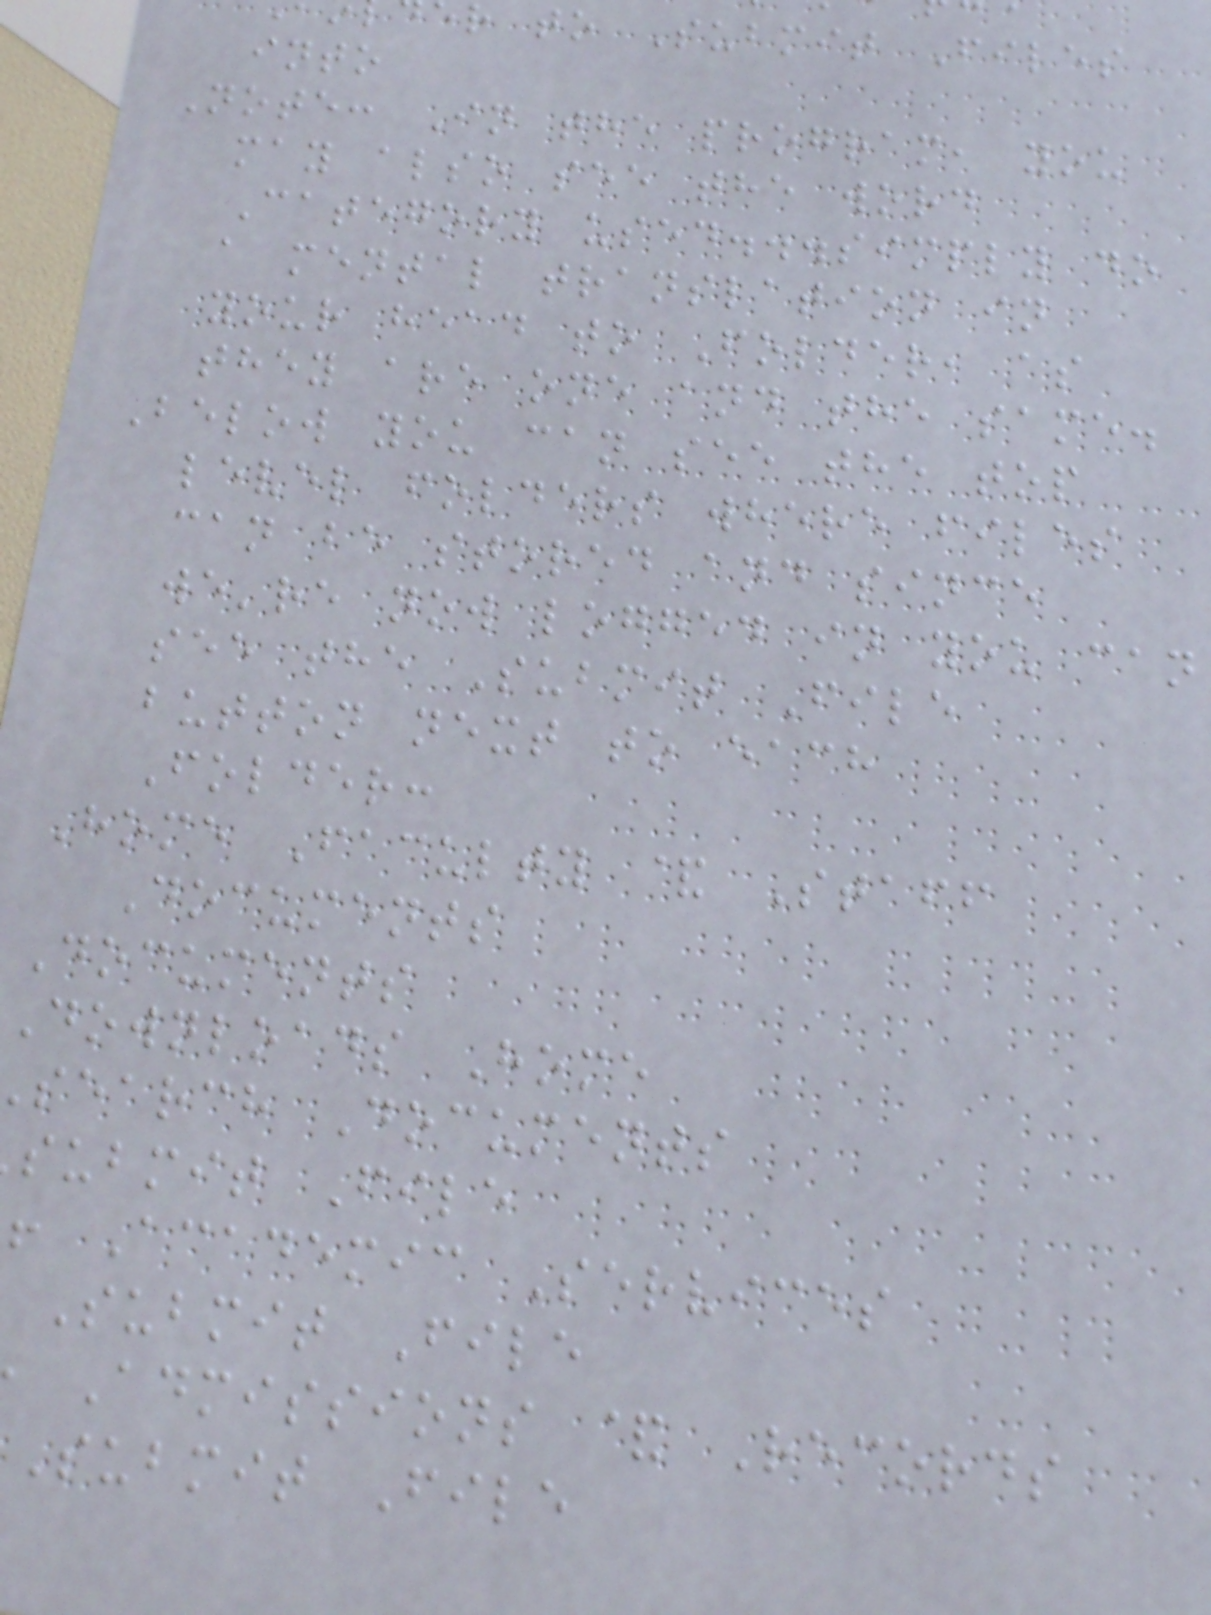r to Submit Files
into
Note: In the program, you
may also see the word
Category used...simply do
a mental translation in
your head to Folder, as
they are one and the same.
Below you can see the top
level folders where files
can be stored and since
we're now logged in you can
see the Submit File
button next to each
Folder:
Home Faculty & Staff
Documents
Documents
Downloads Home
search Documents
submit File
Academic Services
Submit File
Admissions & Records
Submit File
